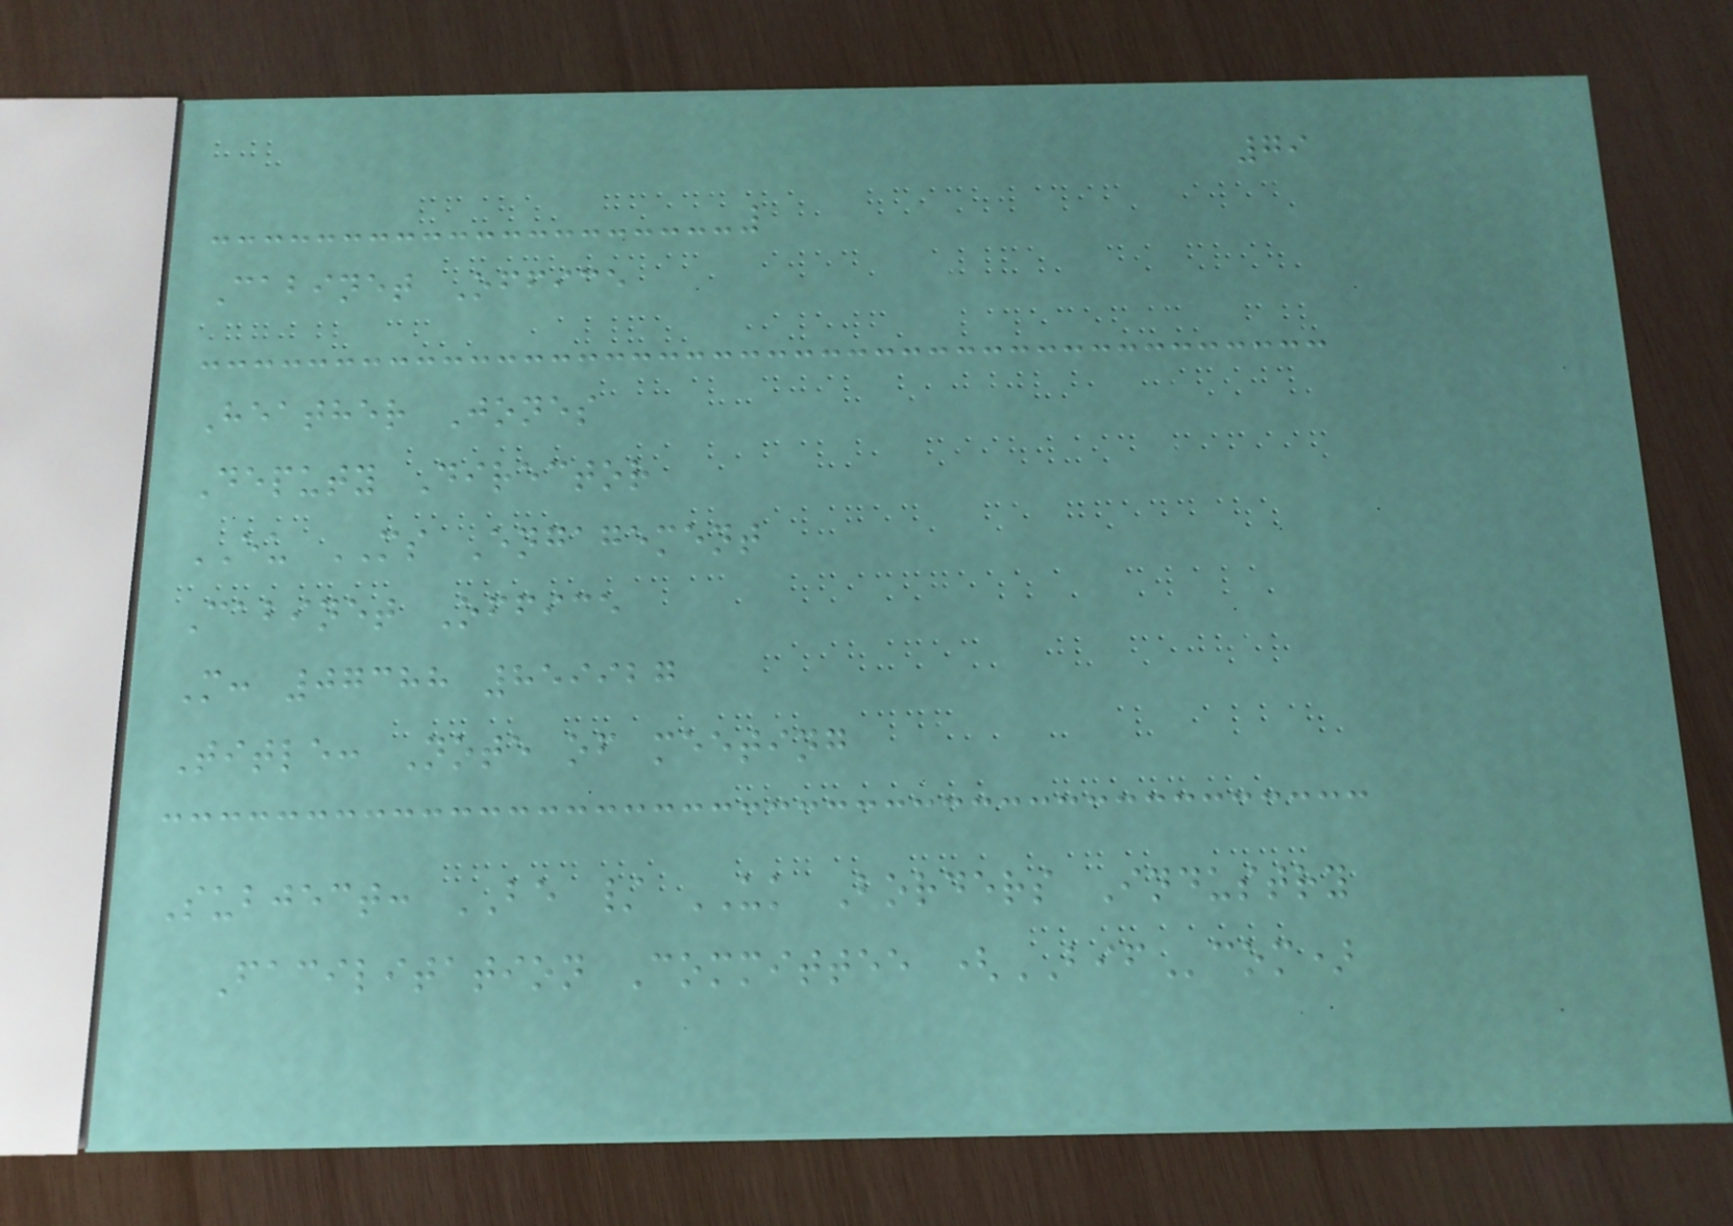79
Cabinet Office
Heather Jones
Deputy Director
EU MS Engagement
Cabinet Office
M: 07388 859927
Title: Note of meeting
Subject: BE / UK Borders Industry
Facilitation Committee (BIFcom)
